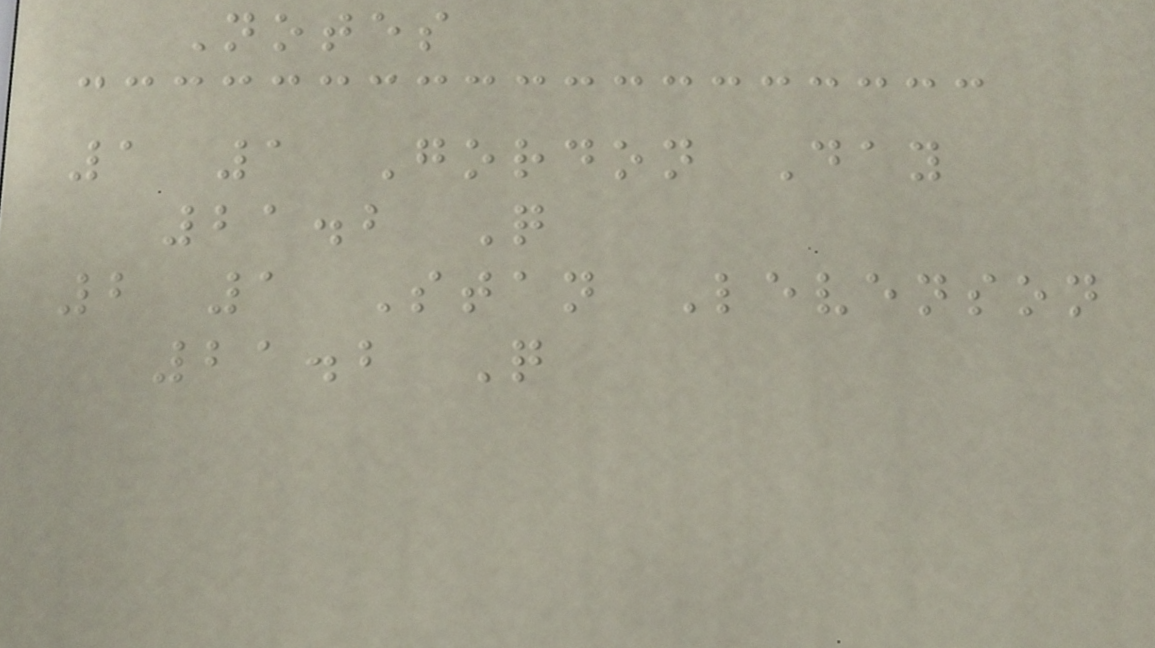Notes
1 1 Gordon Day
21.2 Q
2 1 Stan Levenson
21.2 Q
